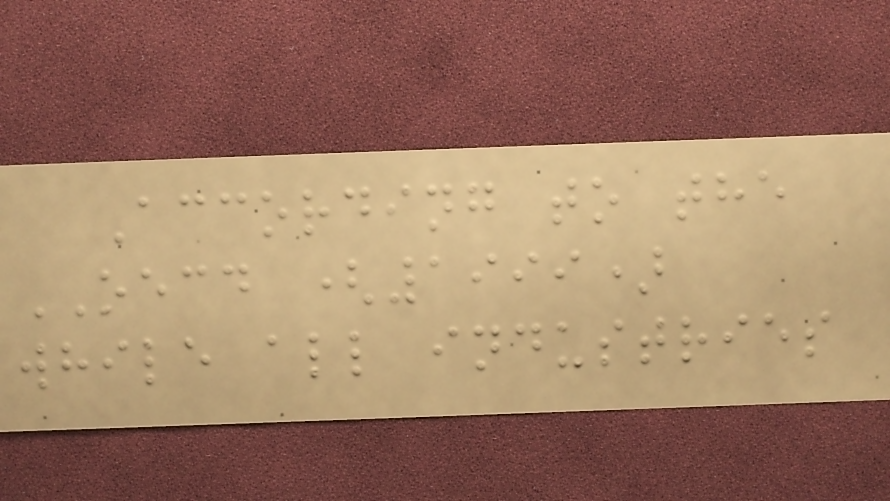According to the
OECD (1999)
while all industries
